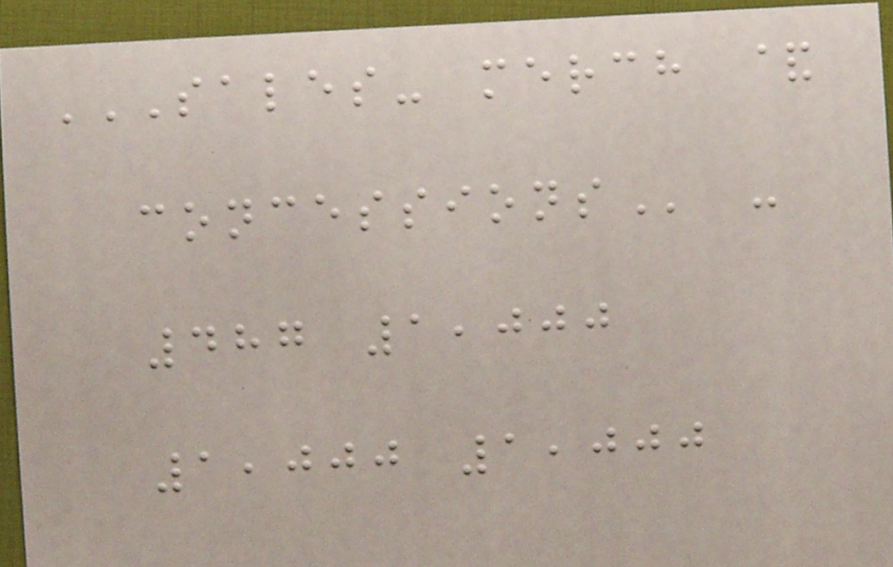SALES- MERCH &
CONCESSIONS -
487 1,000
1,000 1,000
